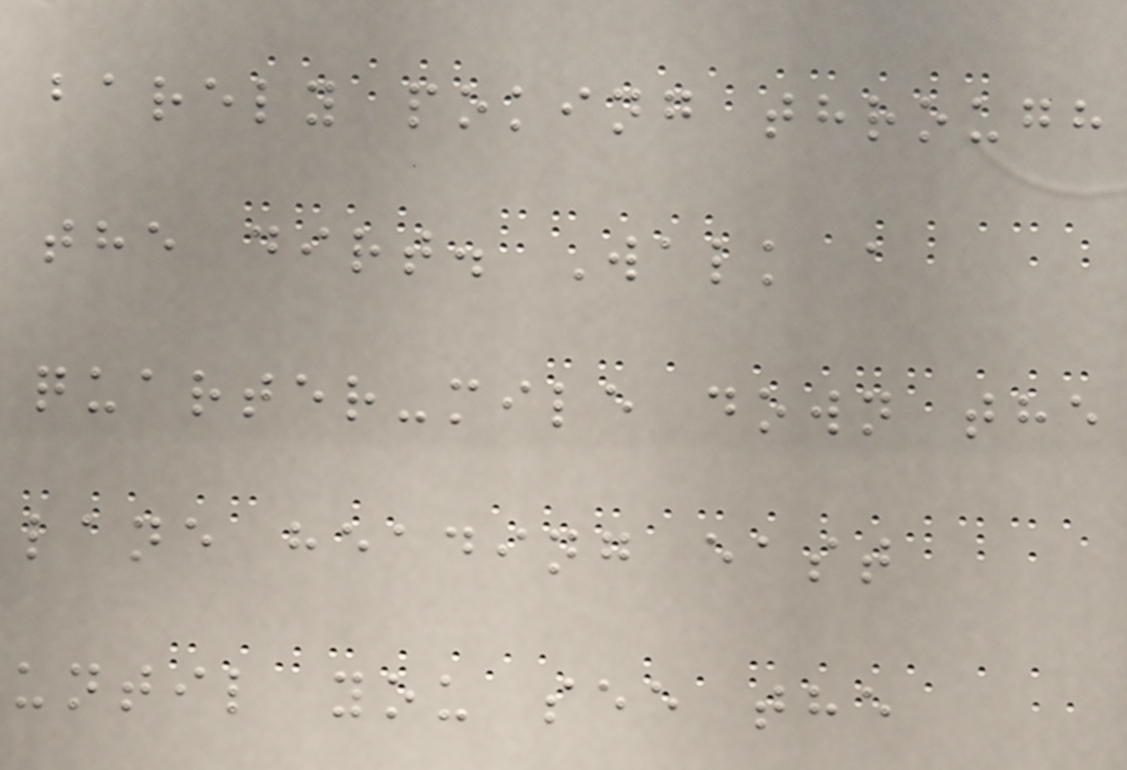barely poking through
the dirt. Walk a
quarter-mile down the
lane heading east
until you see the
